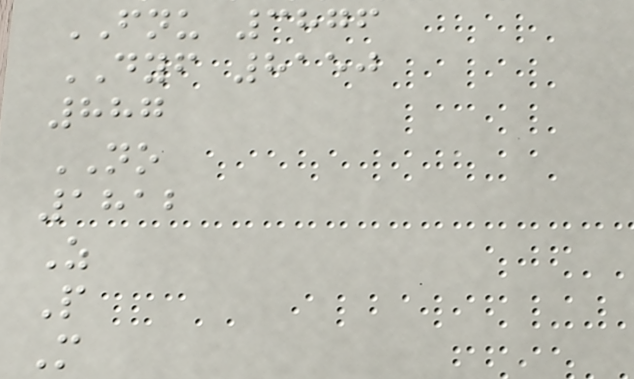FNU 3876
DYF 8150
887
NO
1812
Z
P
M
